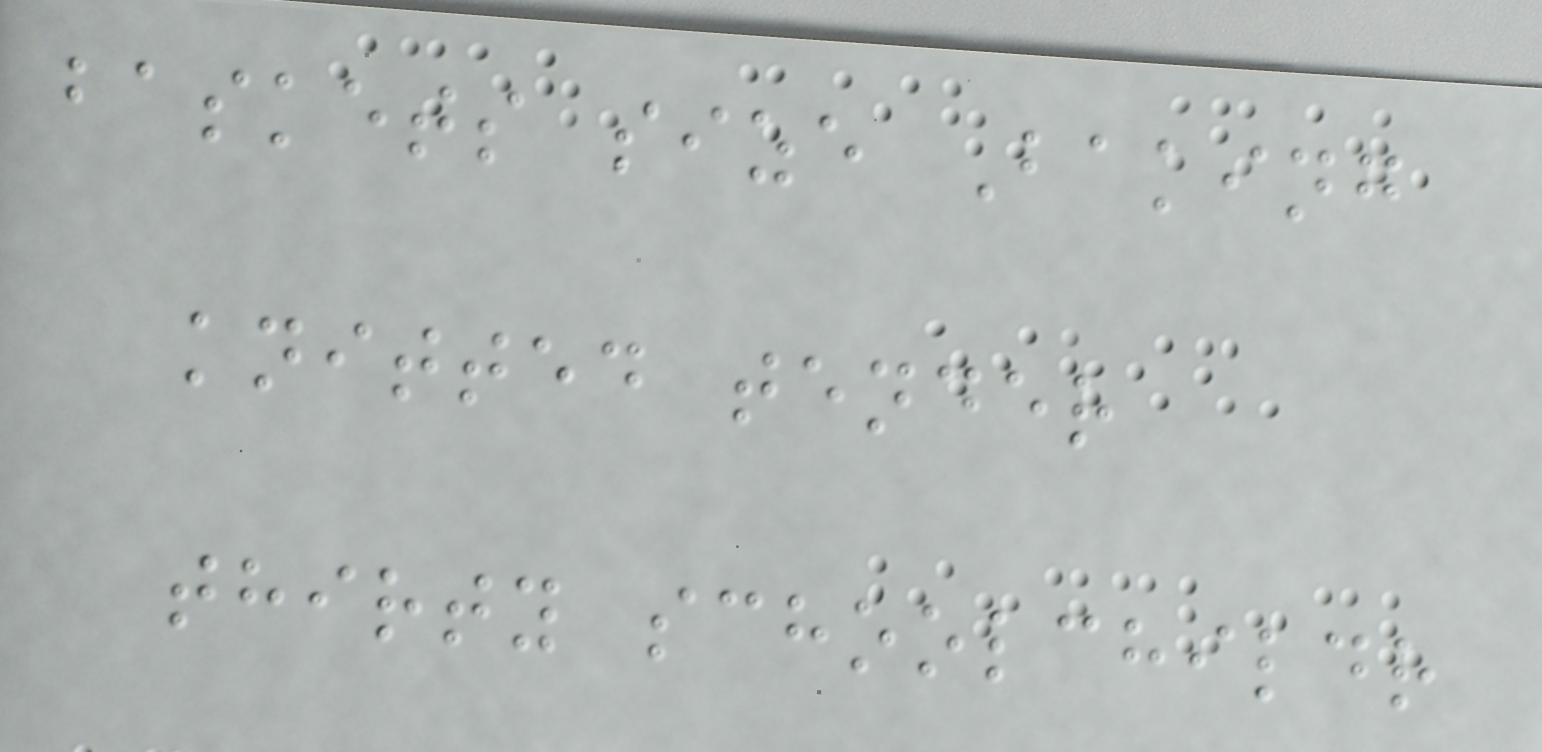baskets size Baking
knitted tender
thirty schoolchildr
